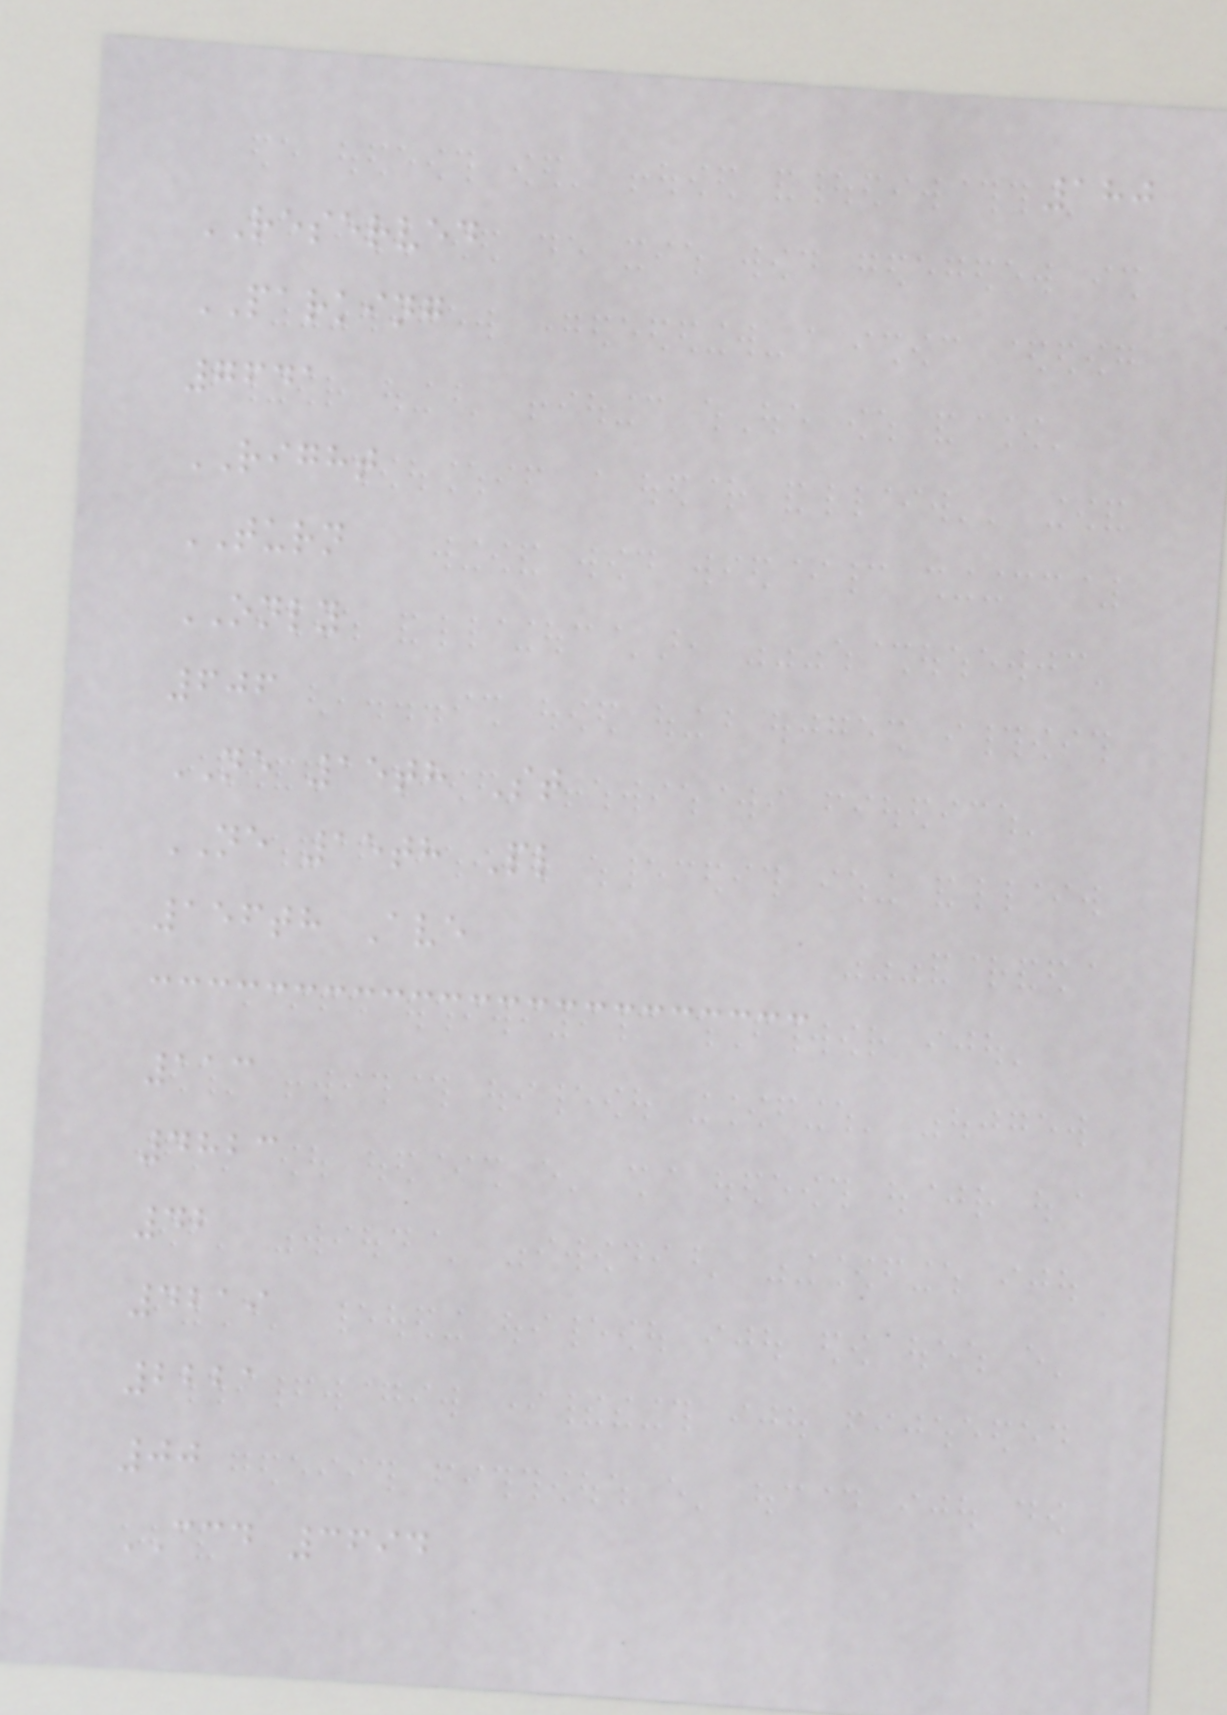180
RESERVED
PARKING
7641
RIGHT
TURN
ONLY
606
NE 15th St
NE 15th Pl
156th Ave
113
4823
42
4219
2221
00
CCD 3694
